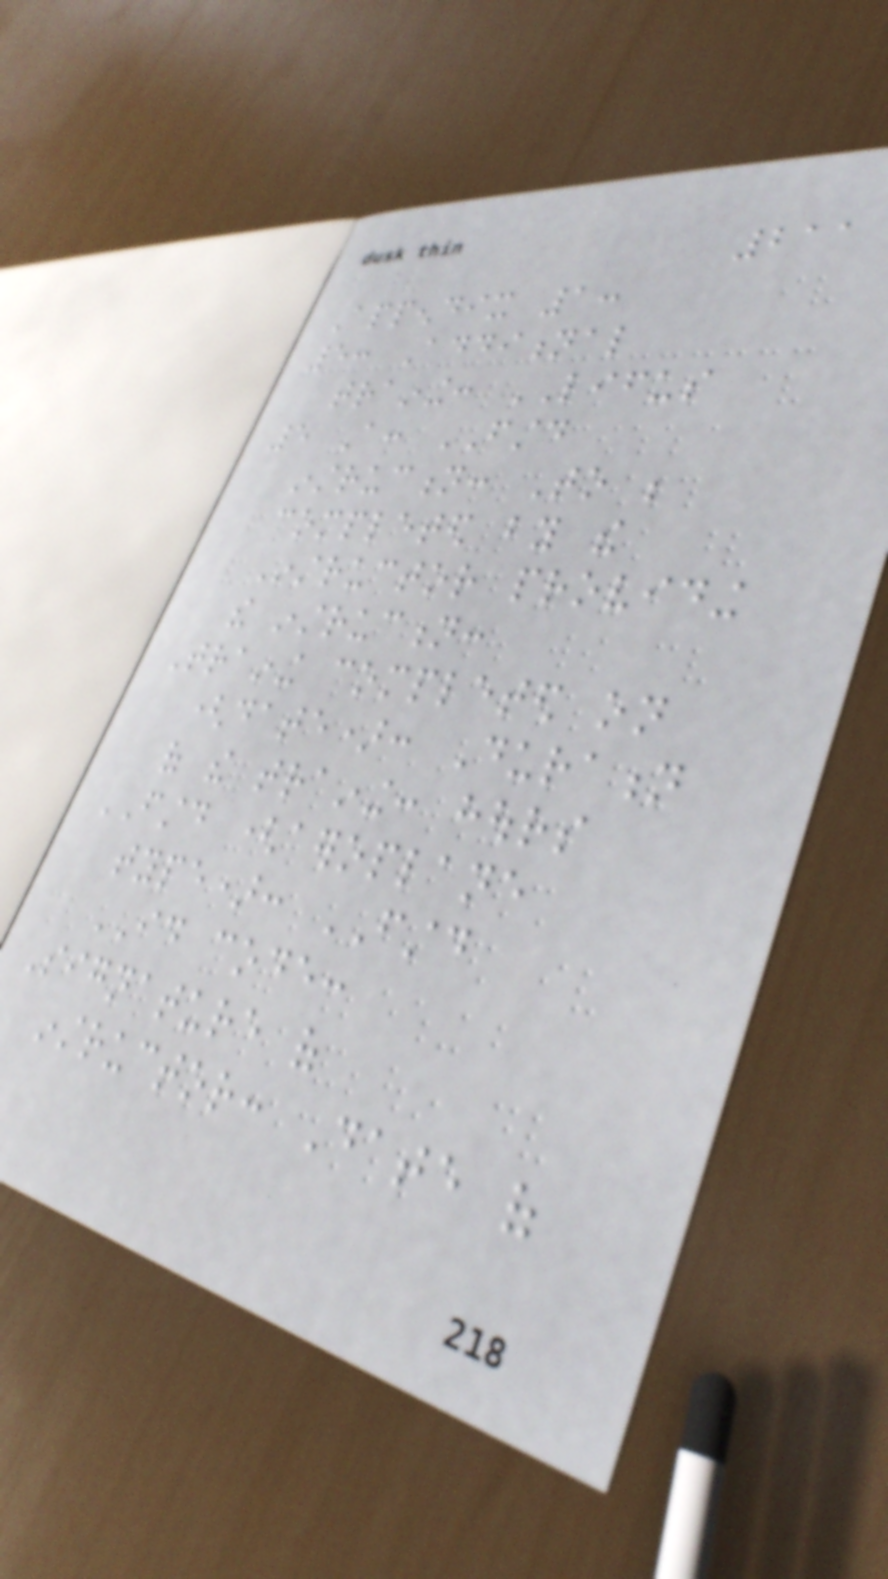211
Appendix 1:
5: Additional
training: LIFUS
5 A: FSTD
instruction: To be
completed by the
Instructor providing
the instruction:
Training completed on
(date): Duration
of the training: hours
FSTD (aeroplane
type): FSTD
ID code:
Signature of
instructor: Date of
